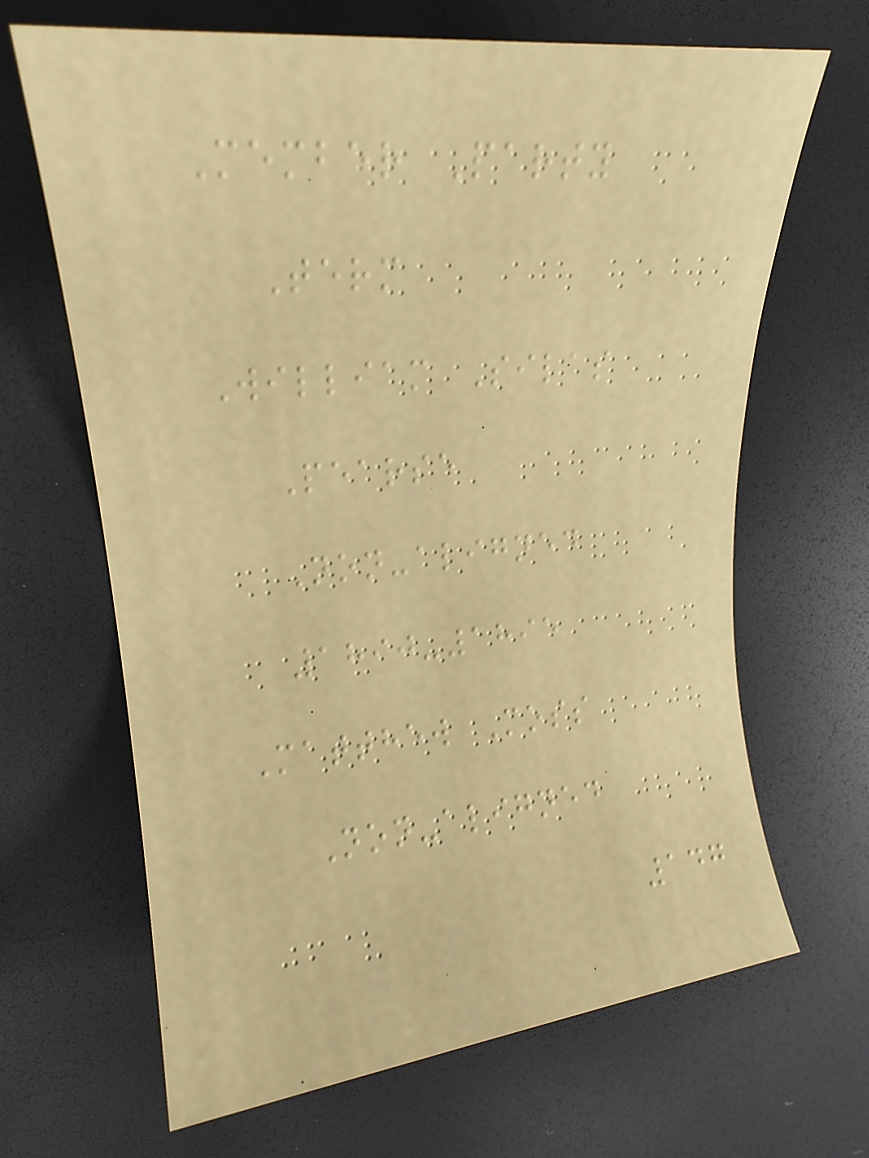Member Party
Term
William Silas
Pearse
Non-aligned
1890-1895
Matthew Moss
Non-aligned
147
